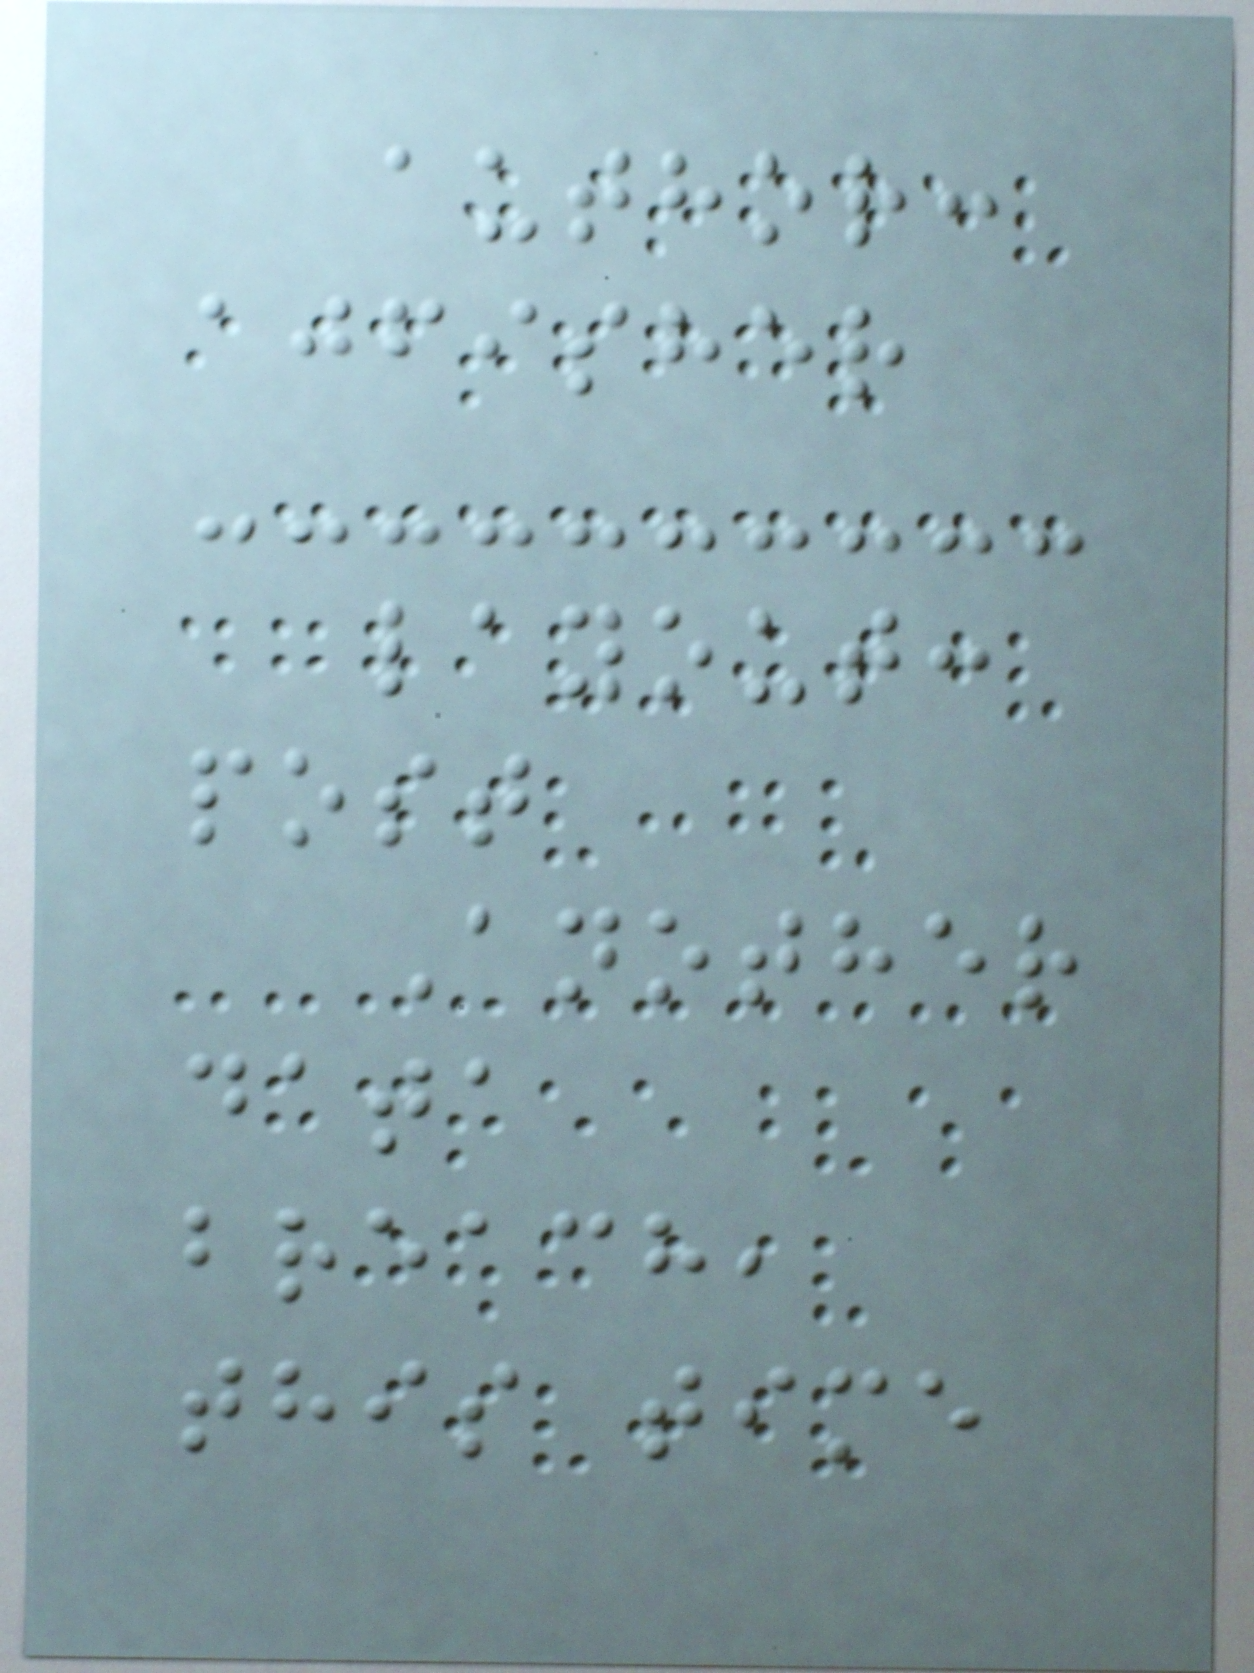author:
ajfisher
layout:
post
Another
data
breach,
this time
